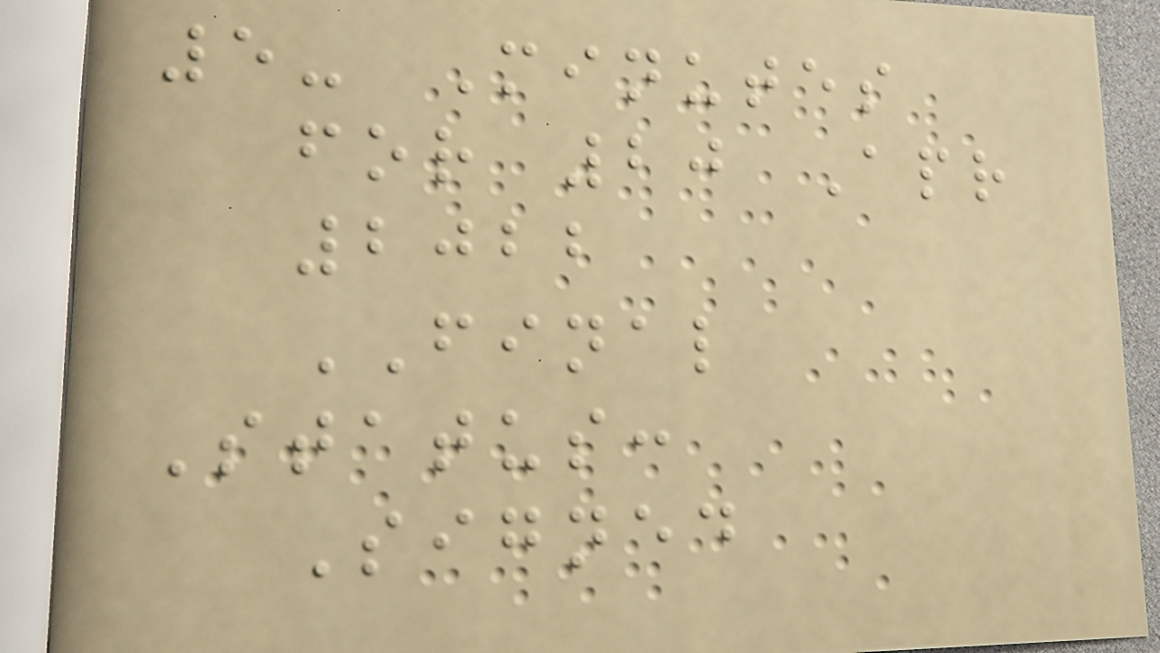5- Minutes
for 20 Apr
2022
FINAL
Status:
Signed
